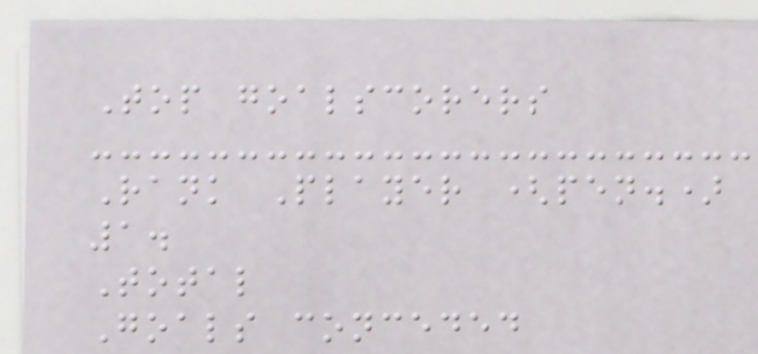Top goalscorers
Rank Player (pen.)
1.
Total
Goals conceded
